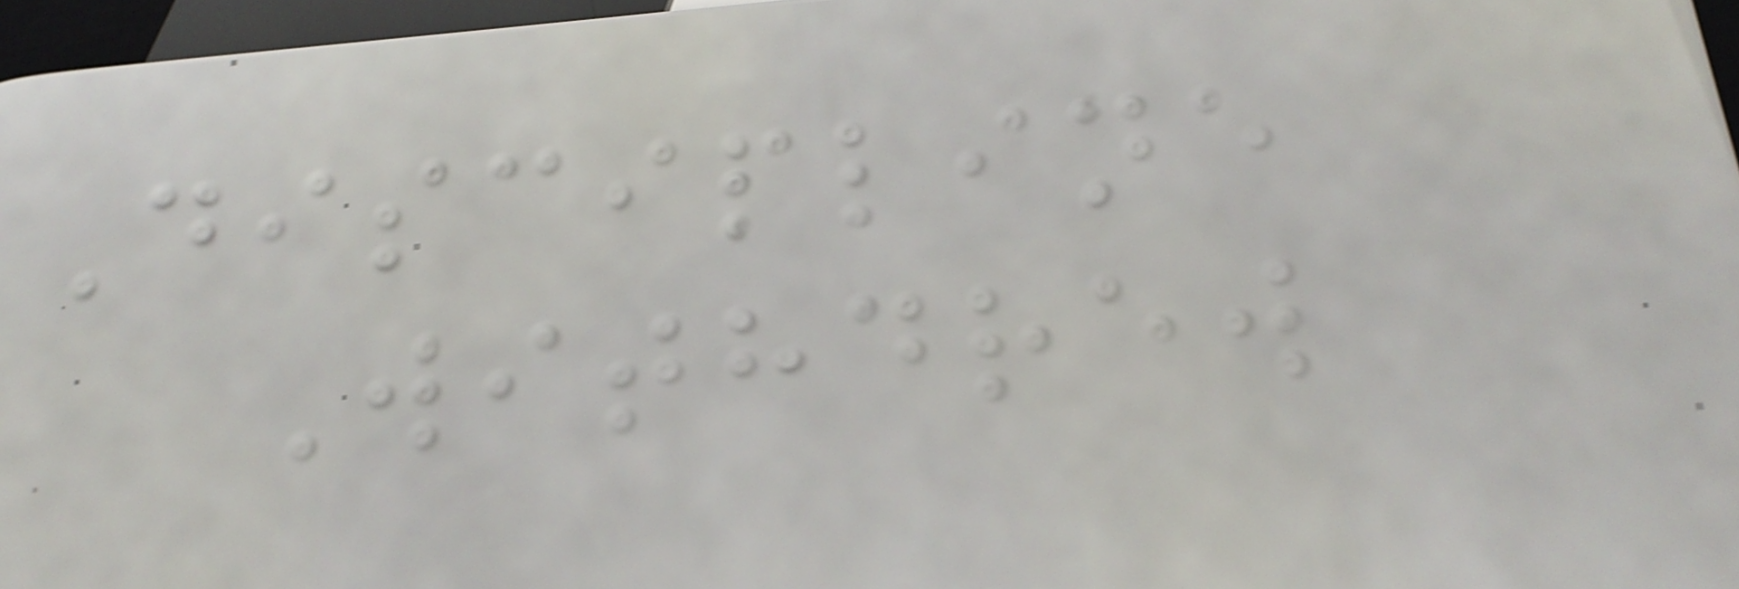Discipline
Withdrew
